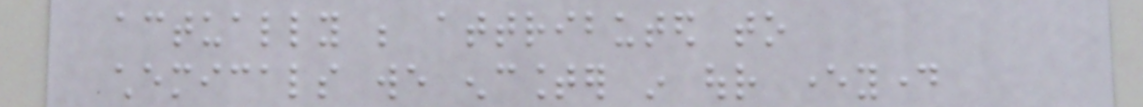actually be attributed to
chemicals we encounter in our everyday
